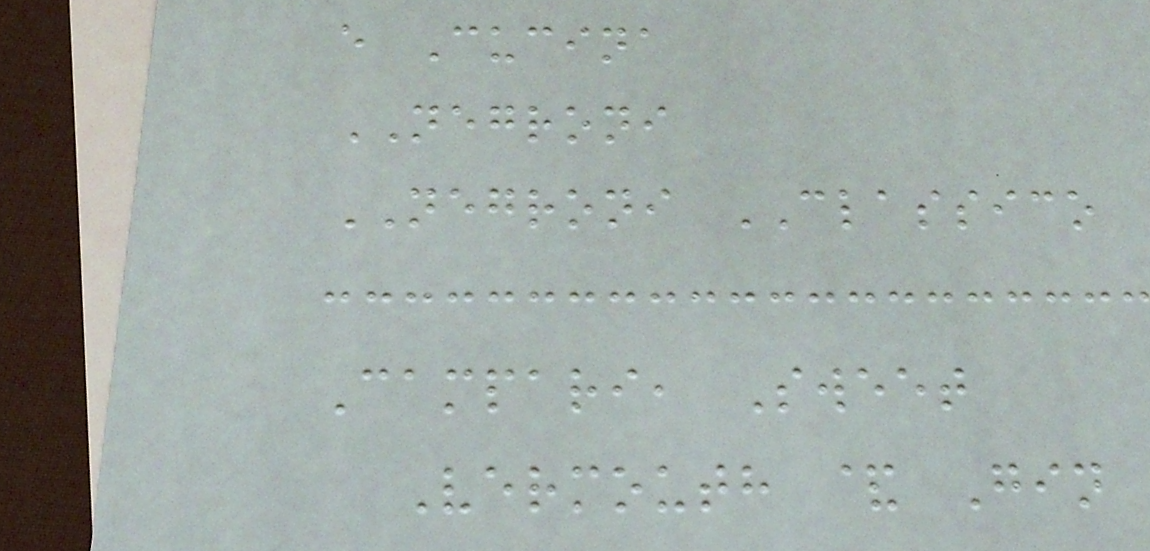e Cucina
NEGRONI
NEGRONI CLASSICO
Campari, Sweet
Vermouth & Gin
